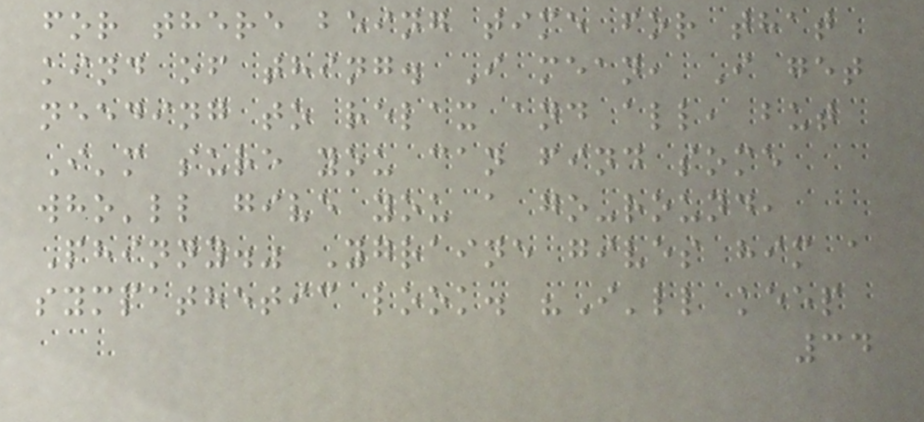for there being time for that
kind of thing. I mean, I get
needing to relax and all, but
I'm sure you can find some
who'll give you a go-round,
Phinny." Ygraine gives him a
sympathetic look. "I'll keep
34
